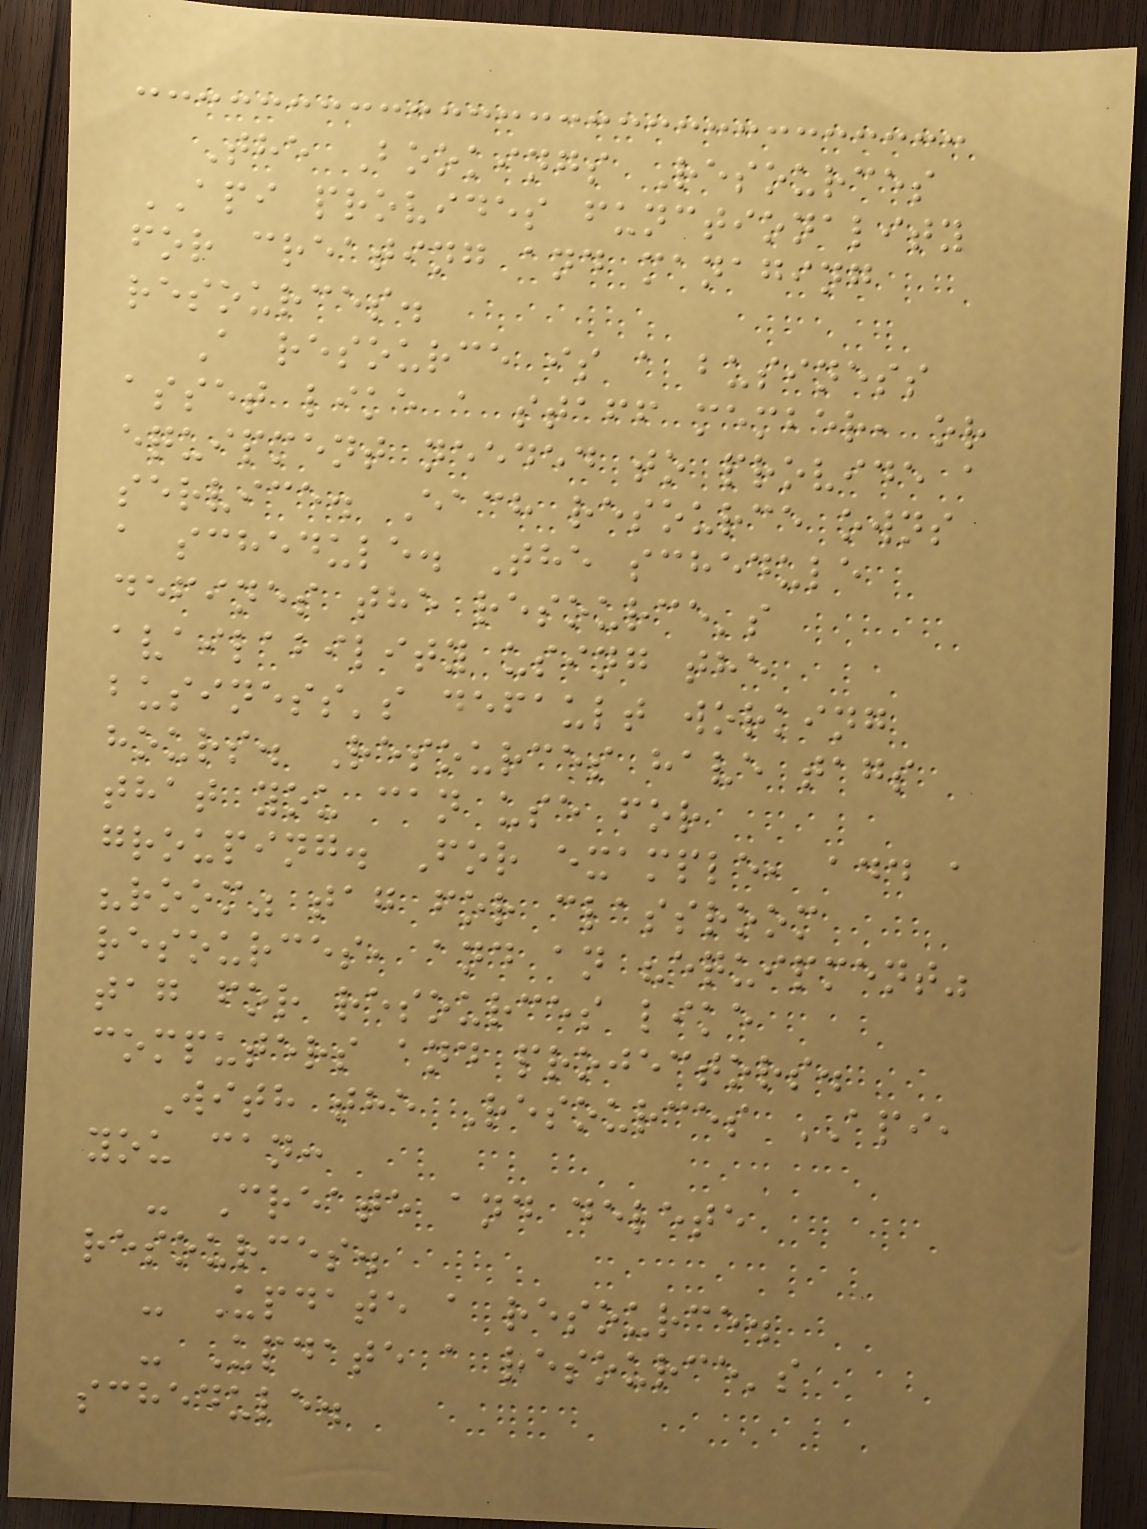The Bookings Resources
API provides functionality
for creating and managing
resources.
A resource is a business
asset like a staff member, or
equipment needed to provide a
service. Each resource owns
a schedule. The schedule
defines the resource's
availability using the
business's default working
hours. Resources have tags
that you can use for
grouping. For example, add a
"room" tag for classroom
resources, and an "equipment"
tag for resources like
computers and projectors.
With the Resources API,
you can:
- Create and delete
resources.
- Update a resource.
- Update a resource's
schedule.
